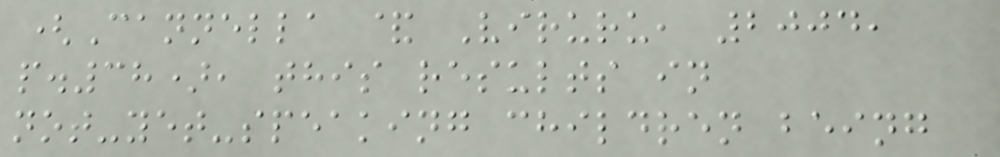(Cannella & Viruru, 2004,
p.38), this results in
not-yet-speaking children being
